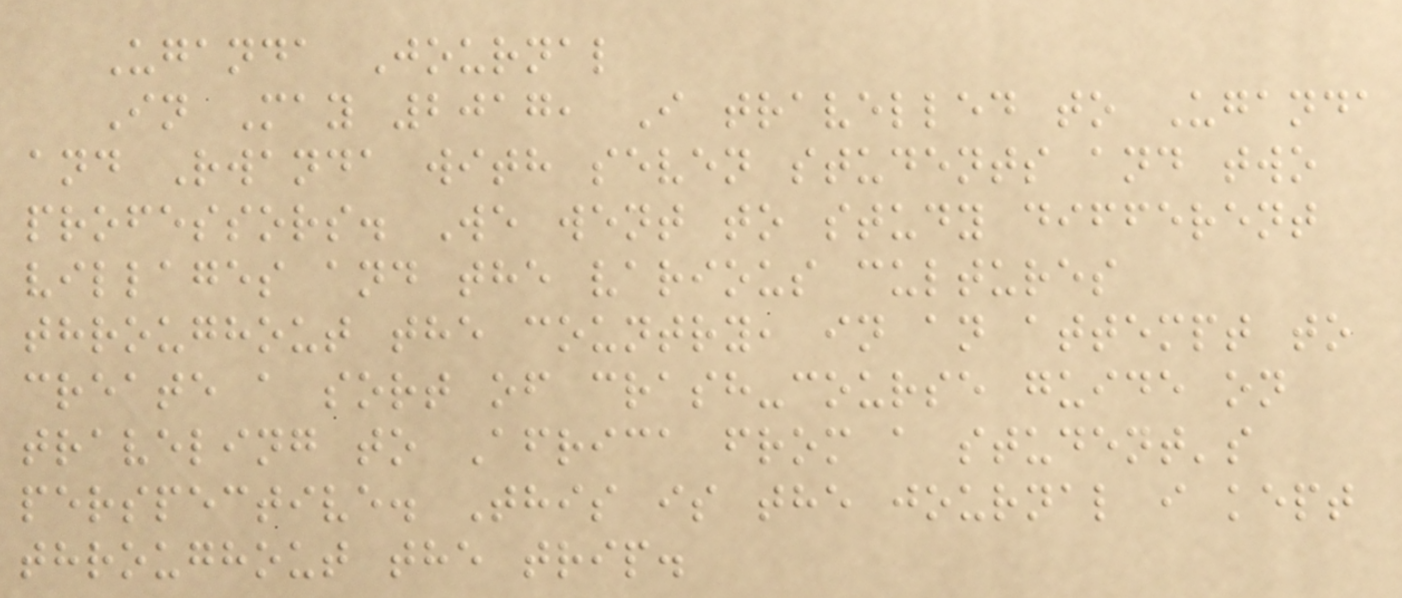Uganda Journal
In May 2017, I travelled to Uganda
and Rwanda with seven students and two
professors. We went to study different
villages and the various cultures
throughout the country, in an attempt to
create a sort of crash-course guide on
traveling to Africa from a student's
perspective. This is the journal i kept
throughout the trip.
